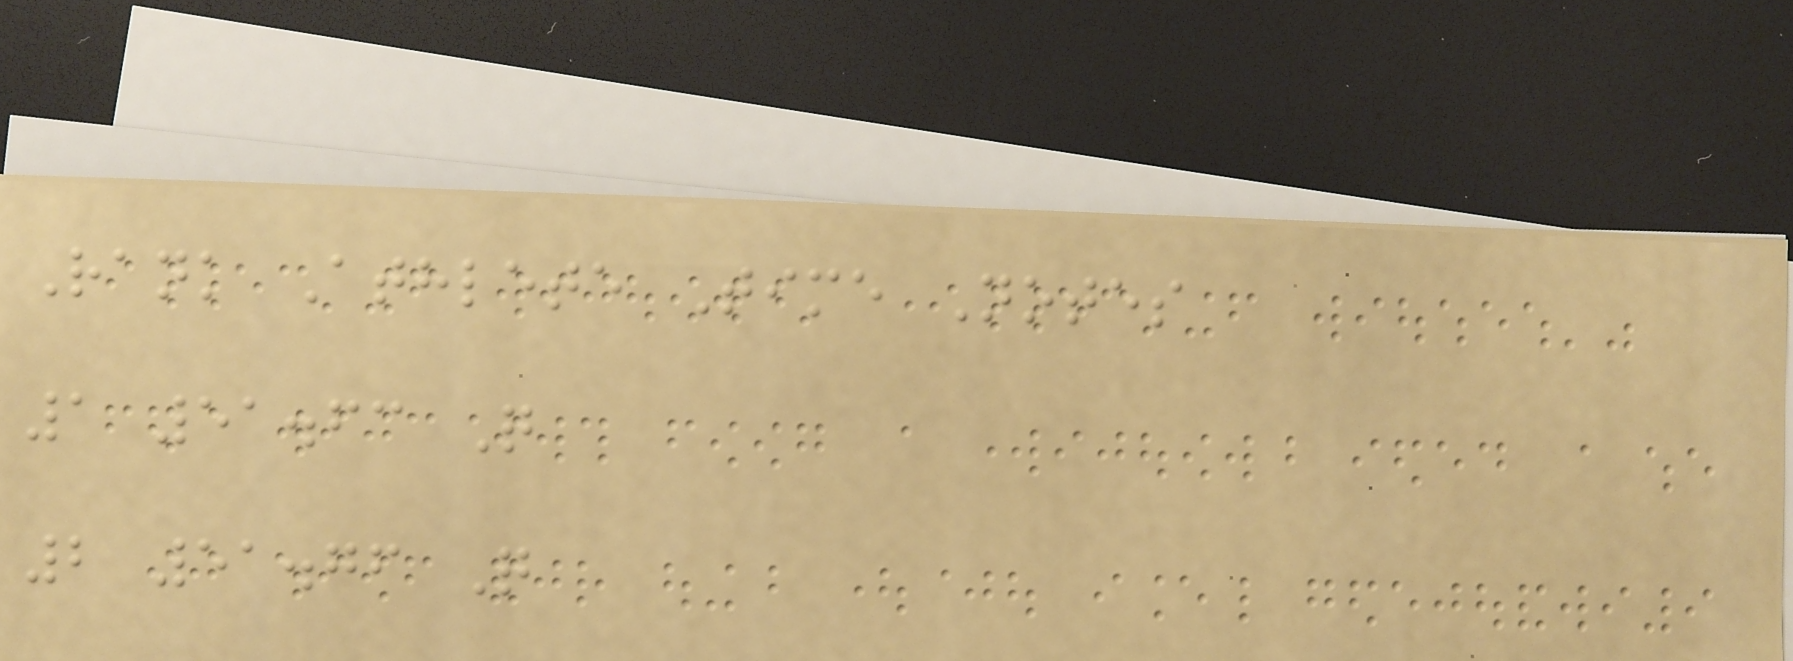Rank Athlete Time Notes
1 51.63 Q
2 51.76 Q
